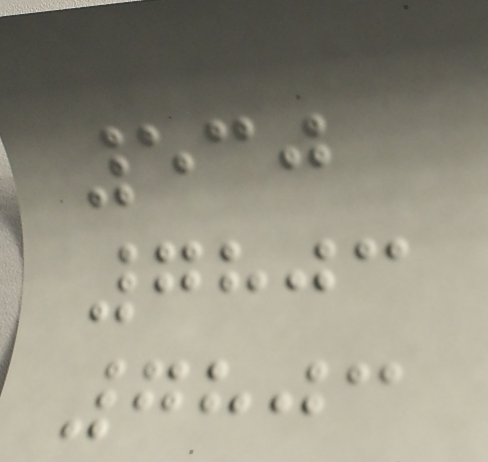530
7803
7803
